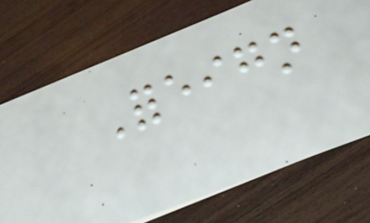Foreign
